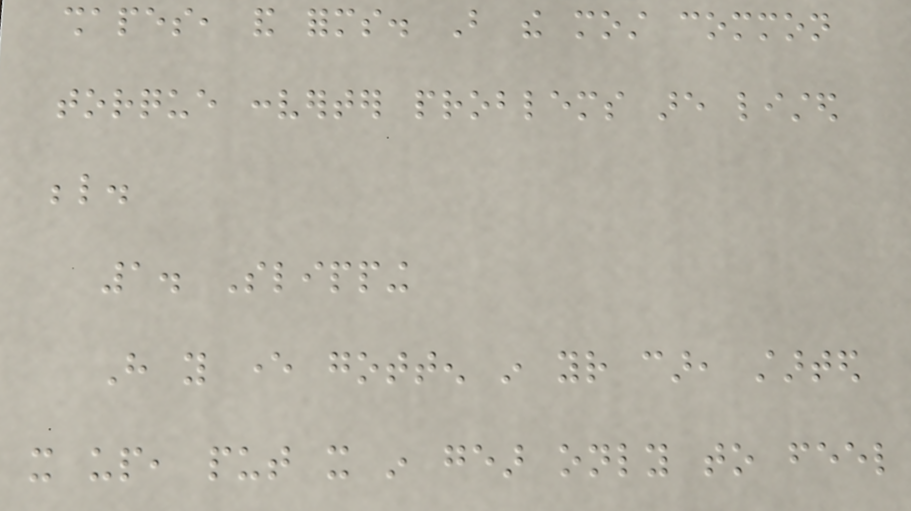shapes, and forms. But the most common
torque converter problems are listed
below.
1. Slipping
Have you ever gotten in your car, started
it up, put it in gear only to feel
